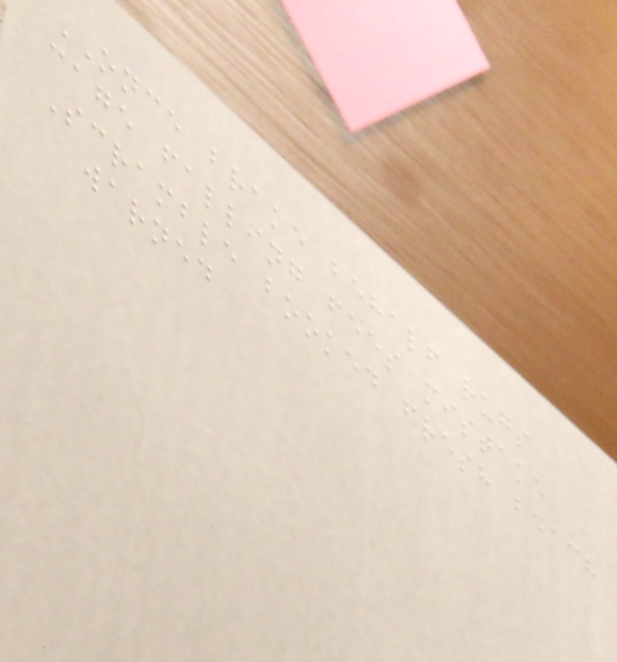ONCE brake behalf rugs
cage falling fees mistake
Scramble booked fresh beach
warned
